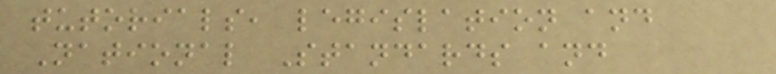tutorials, legislation and
National Standards and
